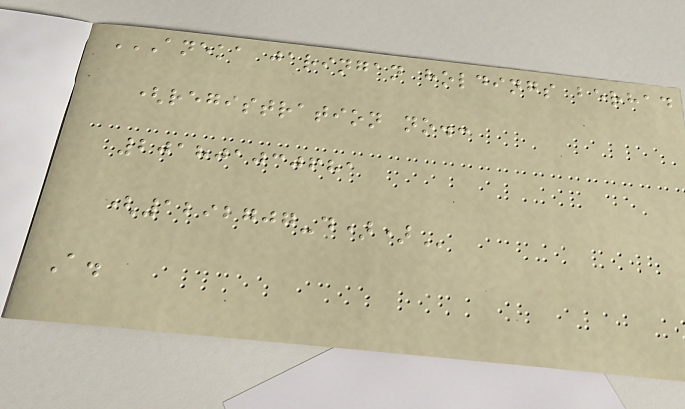ANEKA JARINGAN HOLDINGS BERHAD
(REGISTRATION NO.:
201801030681
(1292707-D))
A.
